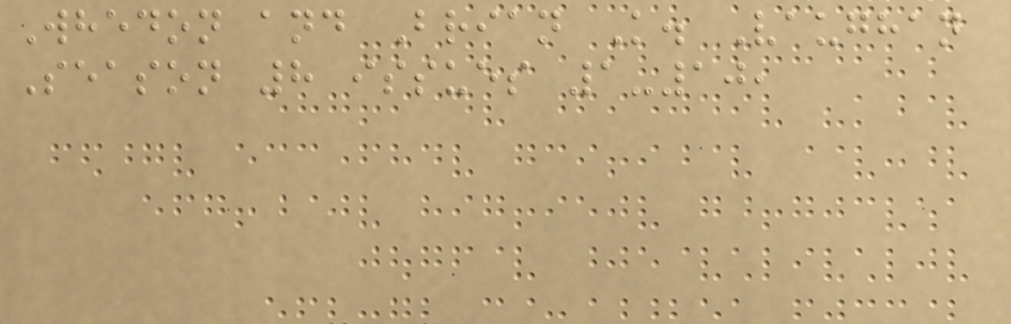Whedon and Brian K. Vaughan
Season 8 issues 1-10,
